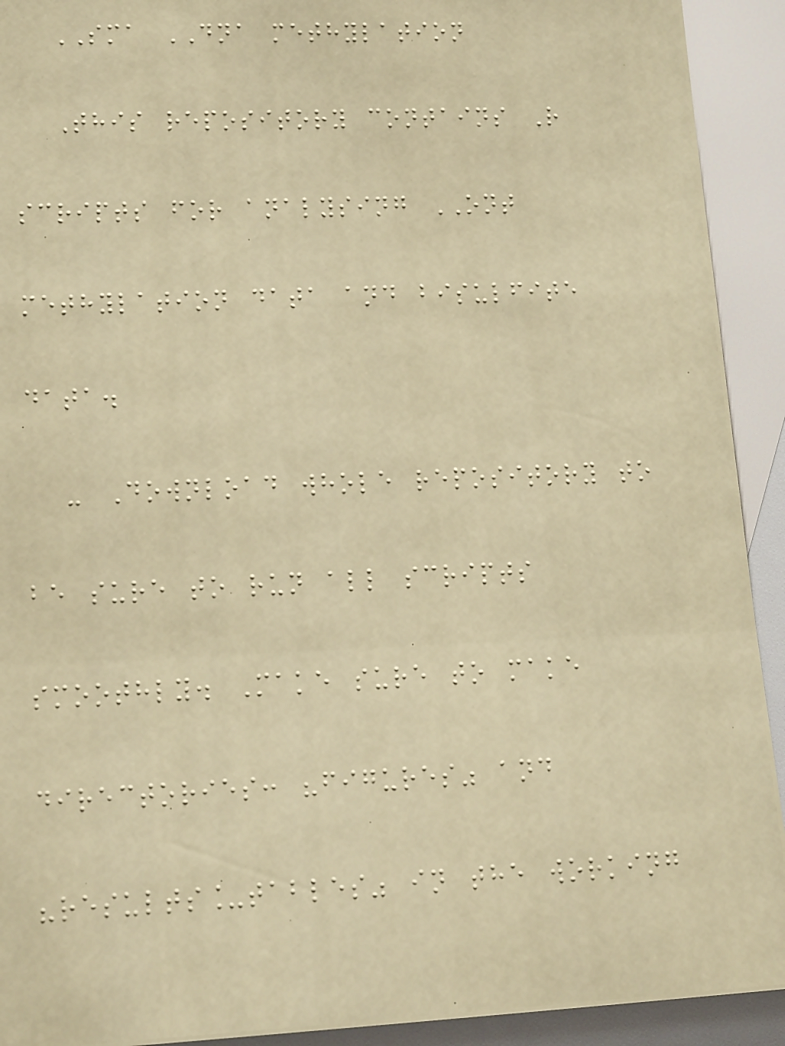SMA DNA methylation
This repository contains R
scripts for analysing ONT
methylation data and bisulfite
data.
- Download whole repository to
be sure to run all scripts
smoothly. Make sure to make
directories: "figures" and
"results_tables" in the working
